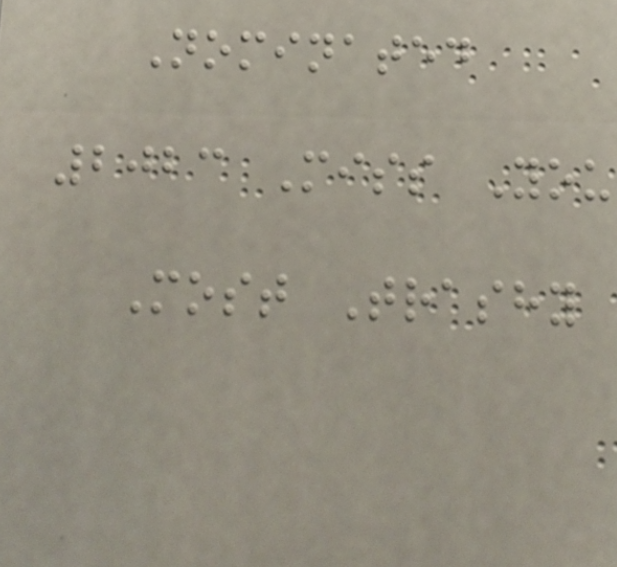Nominated
2023 Miss You
Most Trashy
